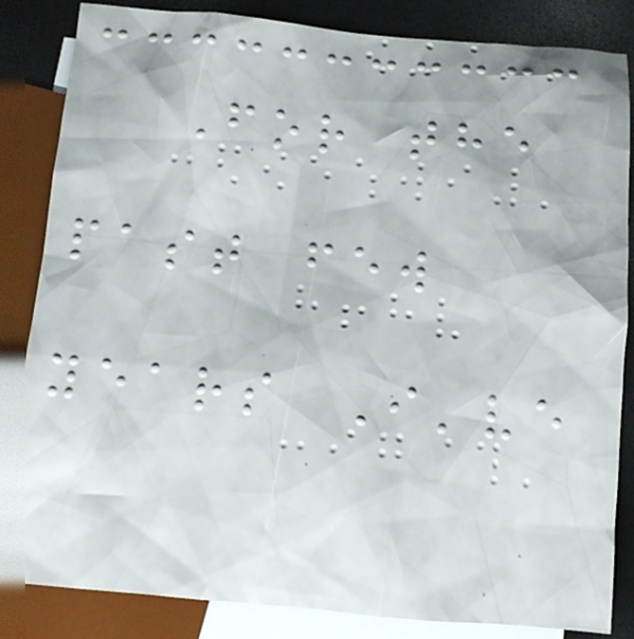For the
past few
years I've
